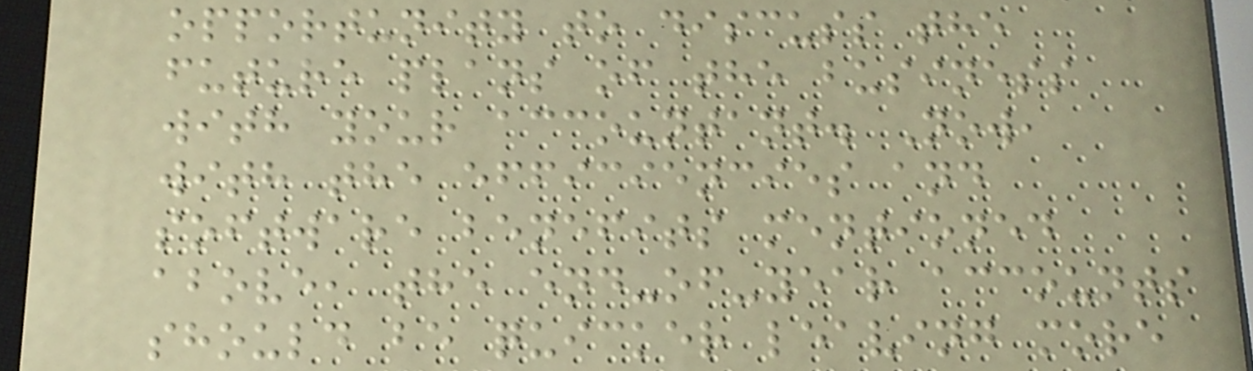opportunity to discuss the
future plans of the business
with your accountant. Now,
with the efficiencies and
software benefits mentioned
above, the end-of-year accounts
should be quicker leaving more
